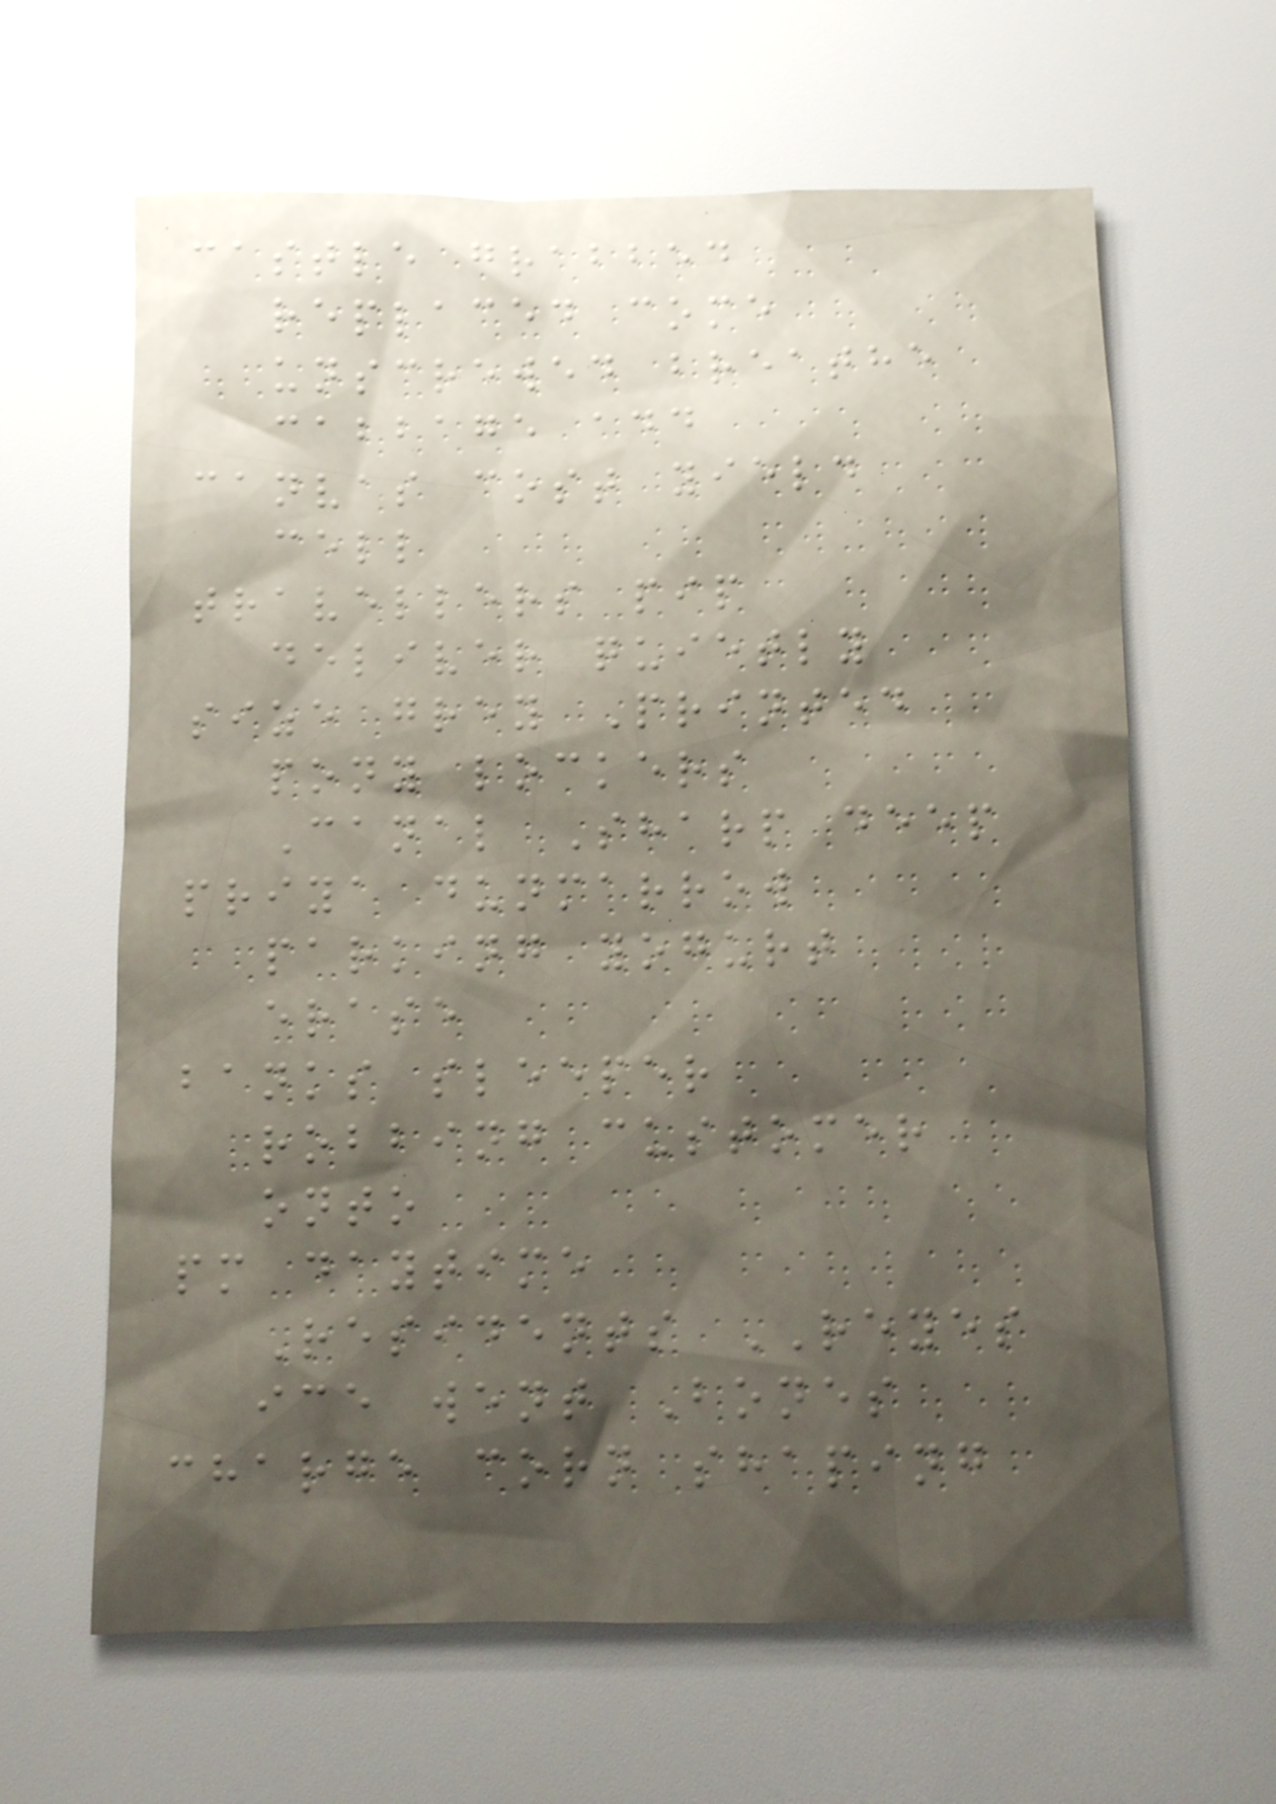castle grabbed
replaced come
unscrewed breathe
cabbage add
canvas cost yield
cell
travellers pip
deliver quietly
size grey Printed
pony lockers
Canal Sharp deep
priya dunmarrow
parking yogurt
erase
banks sleeper
robbing customer
onto
pm daytime
Residents REYES
ice went Bones
charge corn shaping
